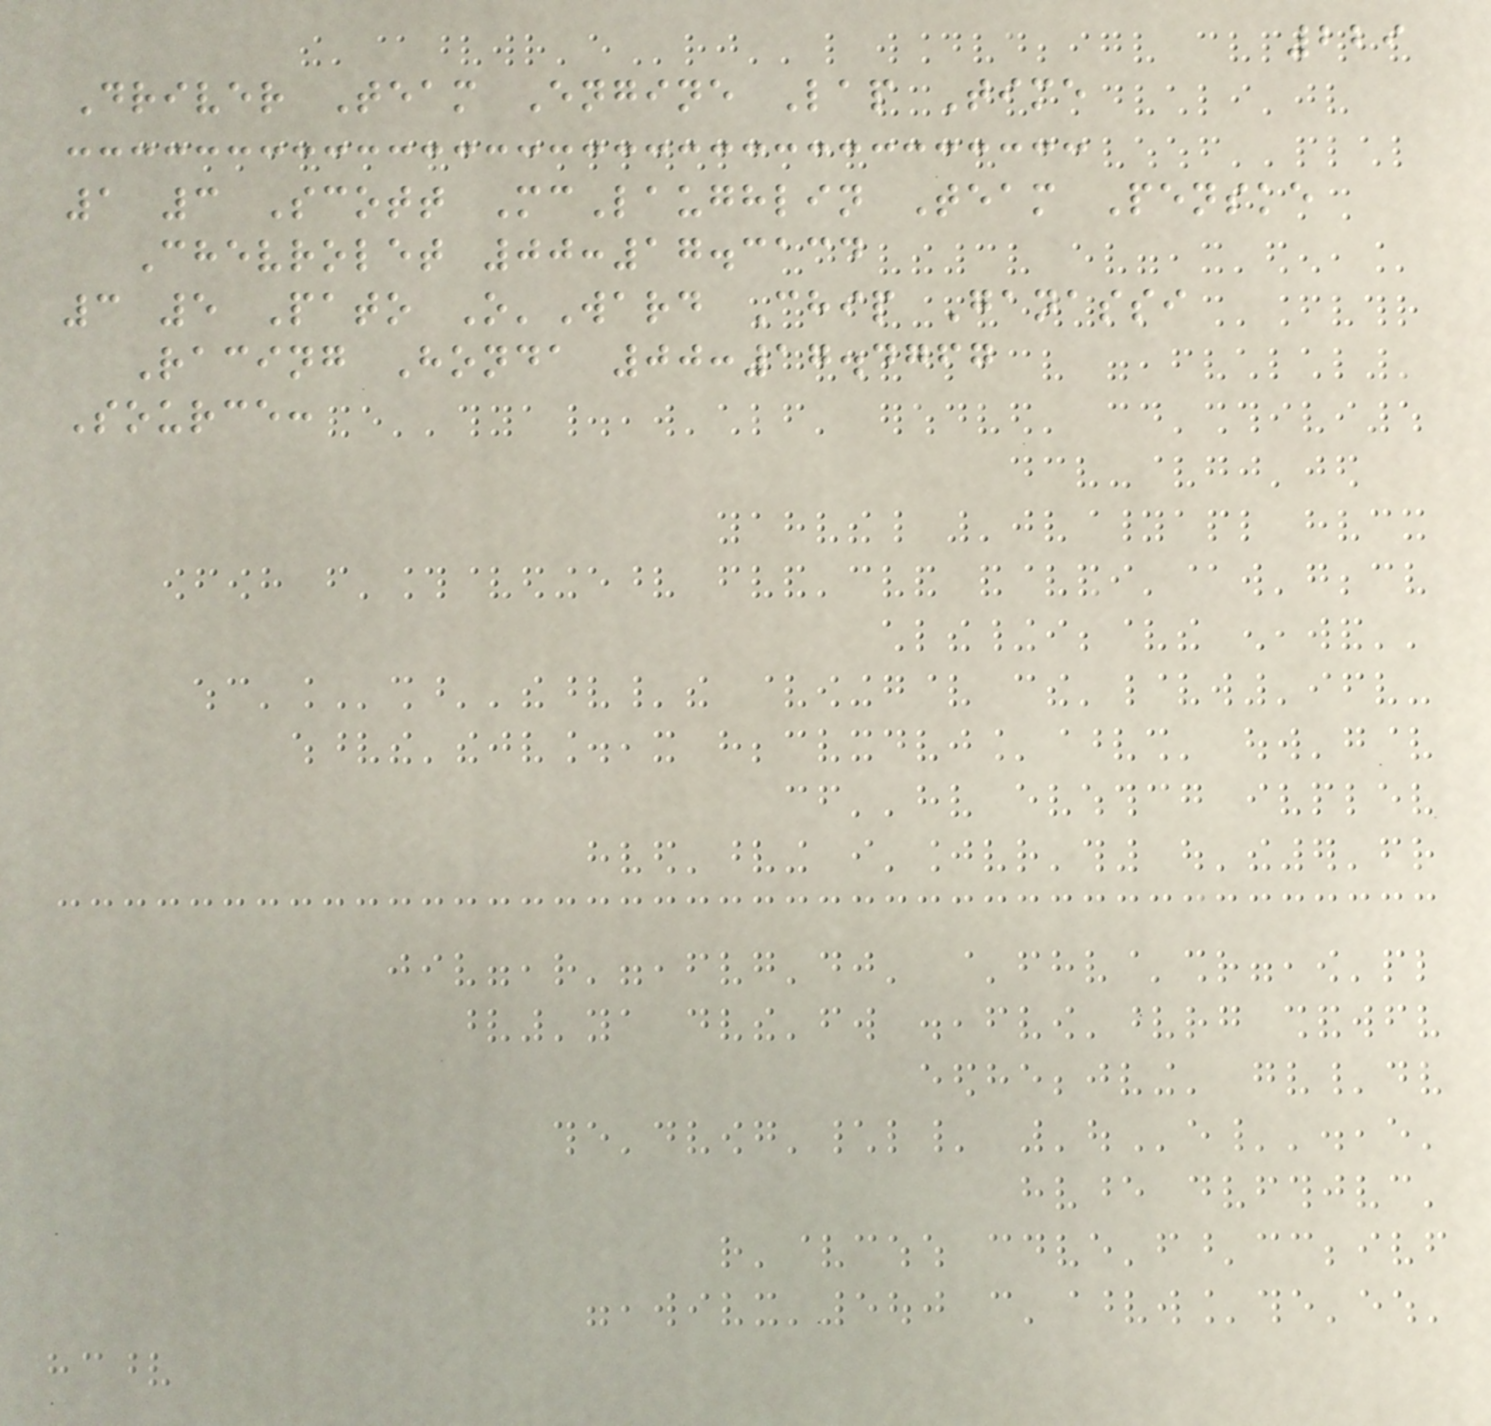229
Driver Team Engine Lap Time
1 3 Scott McLaughlin Team Penske
Chevrolet 00:17.3134
3 5 Pato O'Ward Chip Ganassi
Racing Honda 00:17.4767
Source:
